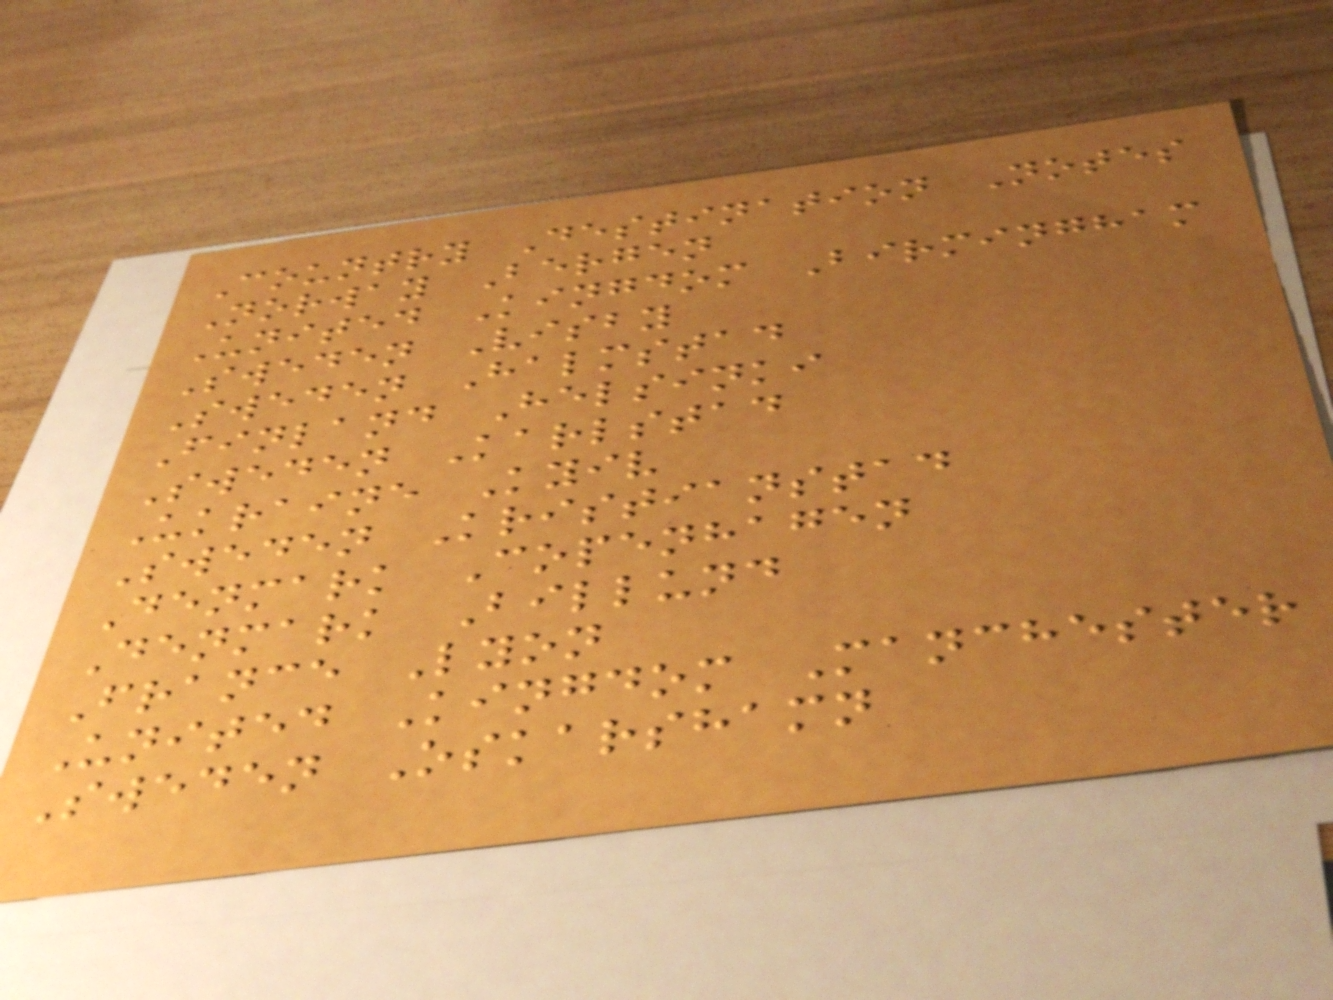Country Destination Notes
Norway Bergen
United Kingdom Birmingham
Sweden Visby
Sweden Halmstad
Finland Helsinki
Sweden Karlstad
Ukraine Kyiv
Sweden Kristianstad
Denmark Copenhagen
Denmark Billund
France Lyon
United Kingdom Manchester
Sweden Oskarshamn
